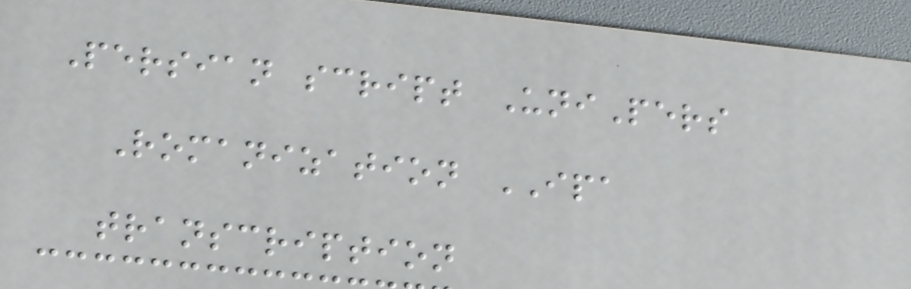Persian script UniPers
Romanization IPA
transcription
